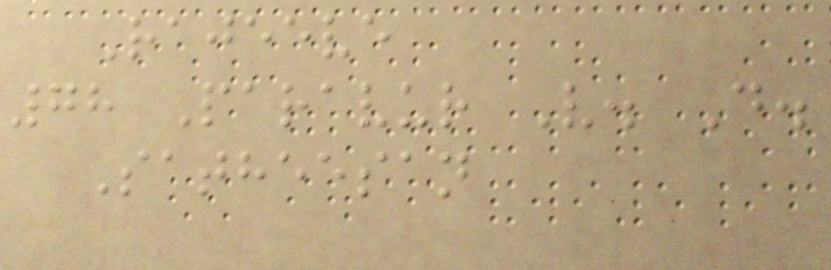Rajeeve
78 Paravur V. D.
Satheesan
